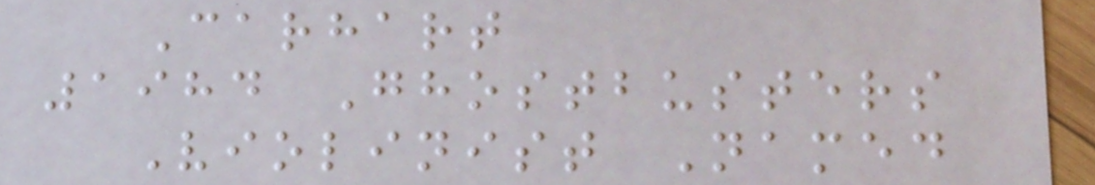Carhart
1984 Ghostbusters
Violinist Named
